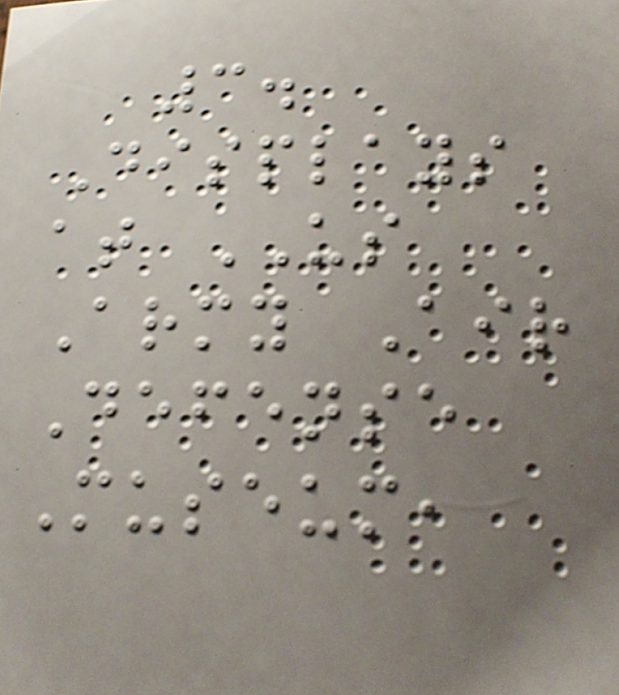3.
Displays
at US
Army Air
Defense
Museum,
